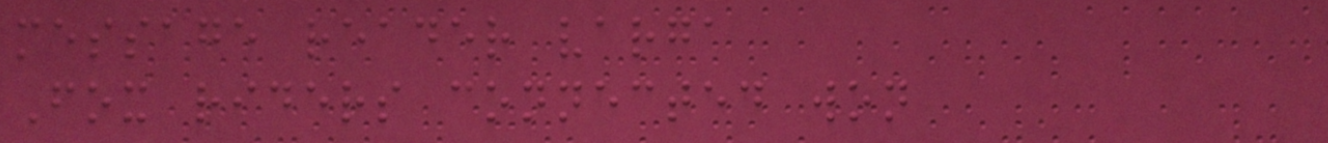message reader varga
Fox riders connected won
